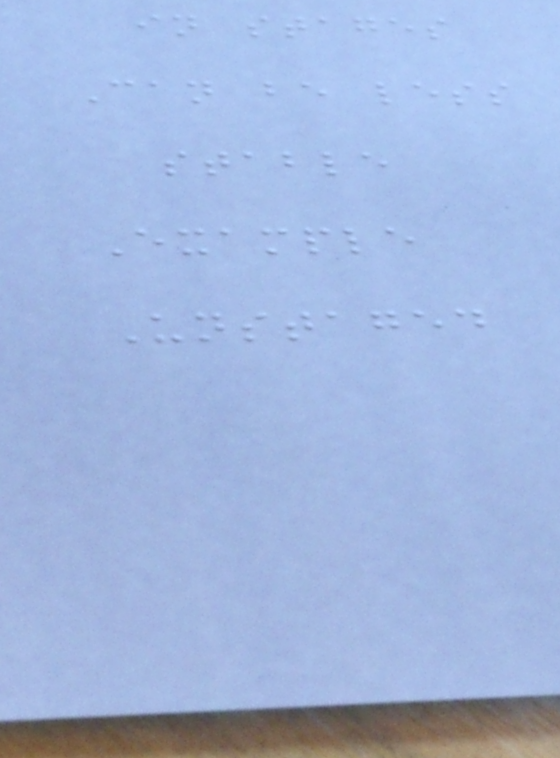in stages
Can be less
stable
Example
Unstaged
